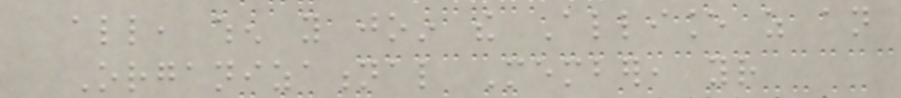all, when you join the Alliance as an
Organizational Member, your
